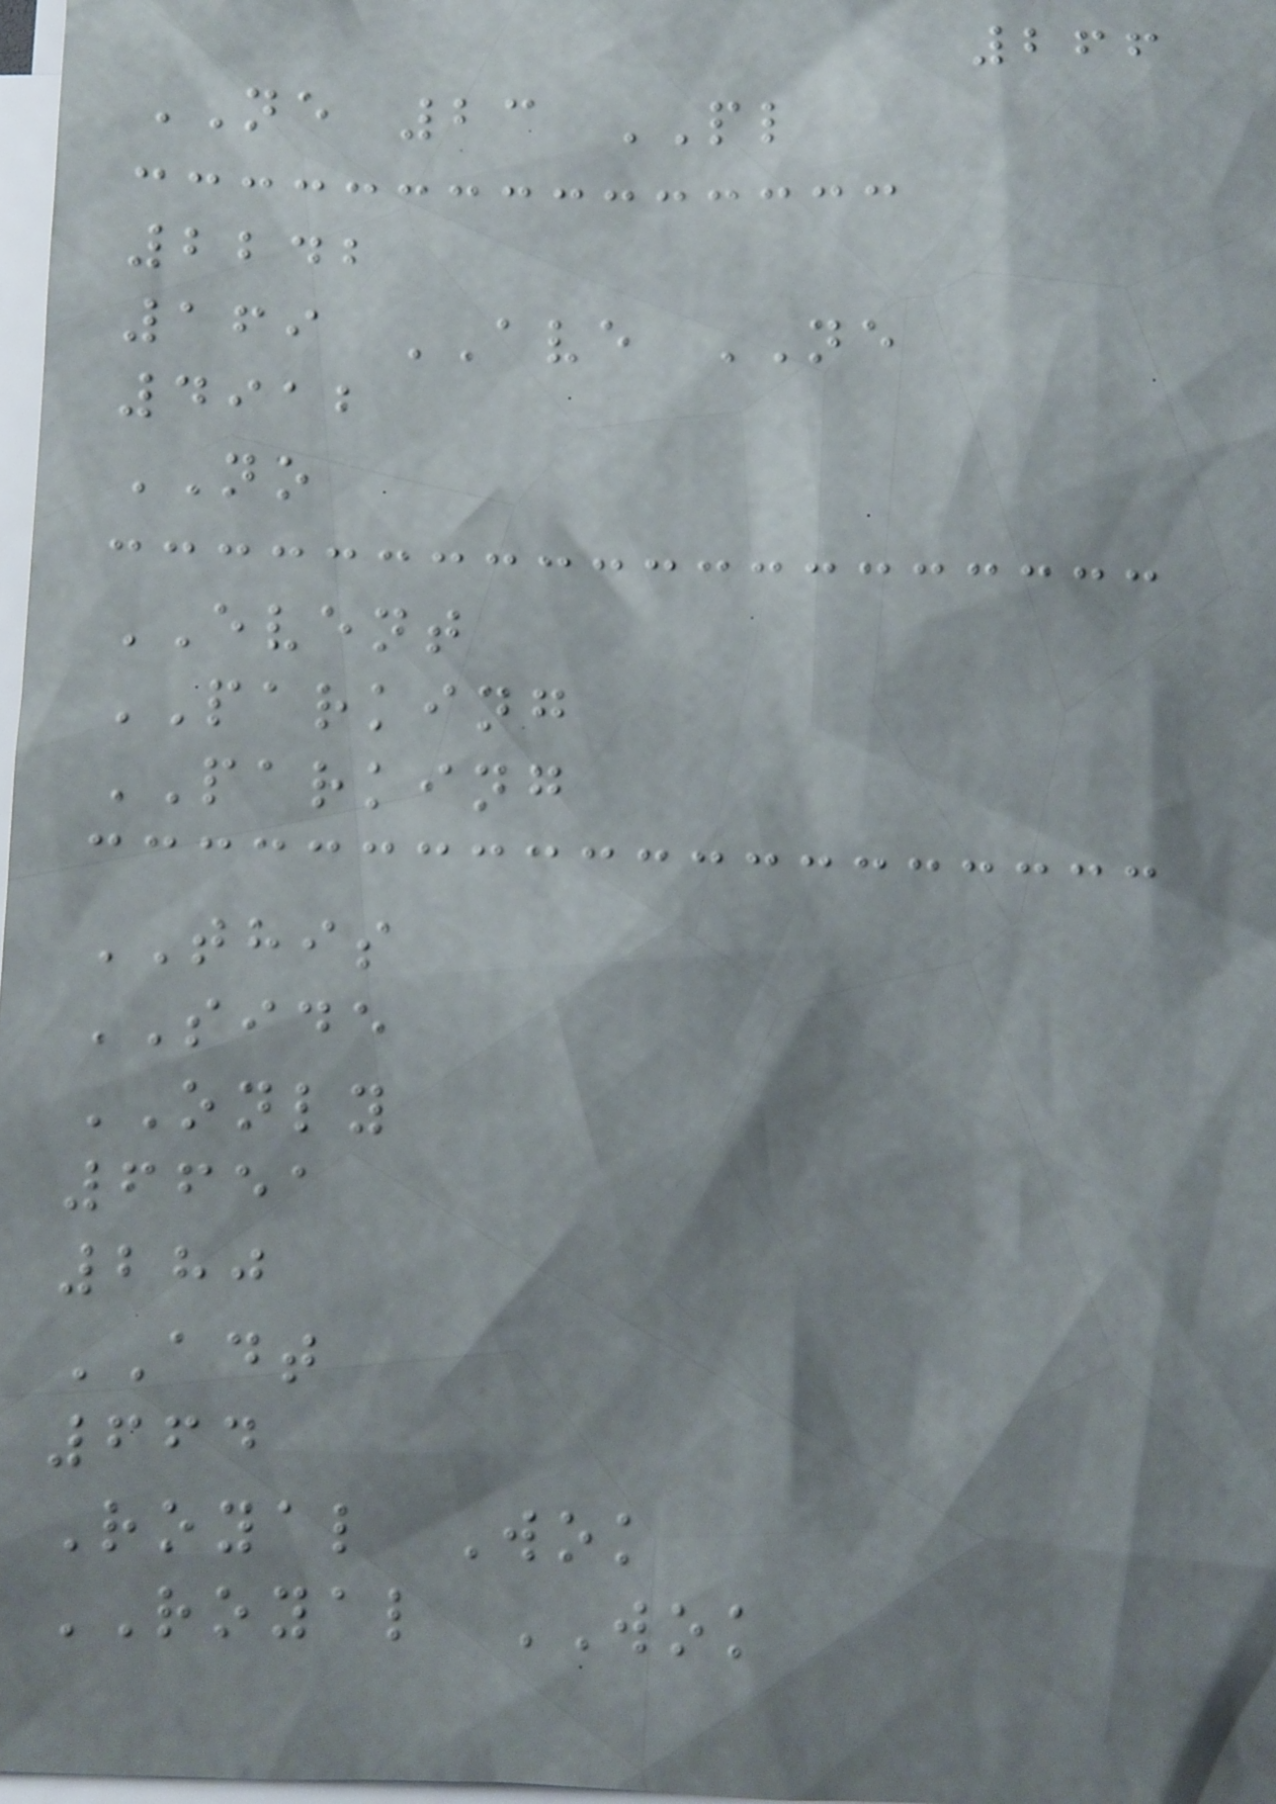266
NE 23 PL
2242
169 AVE NE
4912
NO
EVENT
PARKING
PARKING
THIS
SIDE
ONLY
6651
280
ADT
664
Royal Wok
ROYAL WOK
